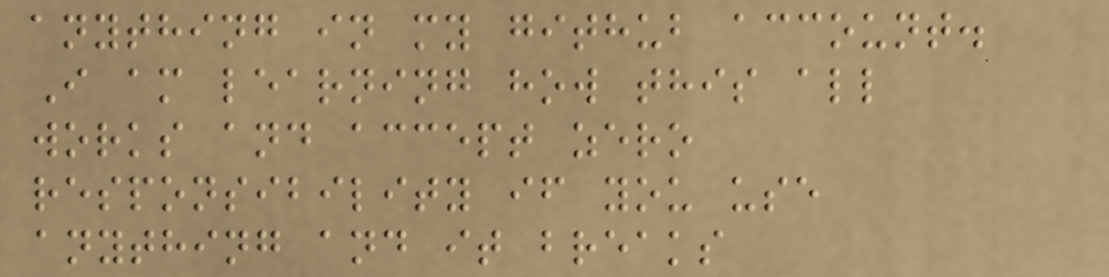anything in my github account.
I am learning how this all
works and accept zero
responsibility if you use
anything and it breaks
